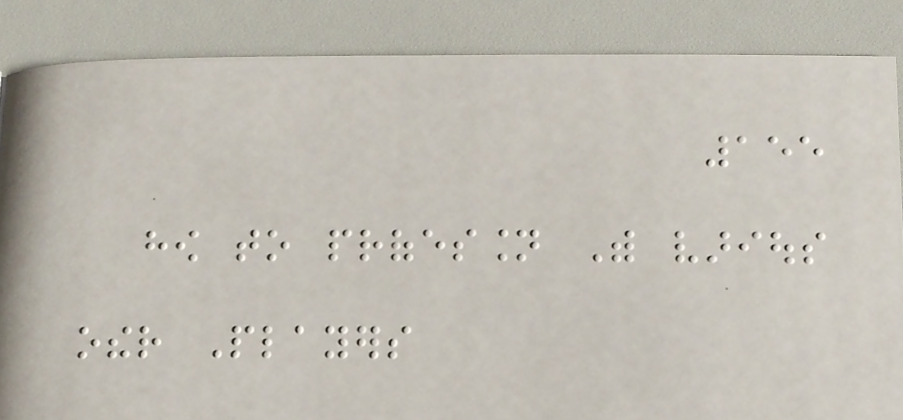155
how to profession With various
other Players
